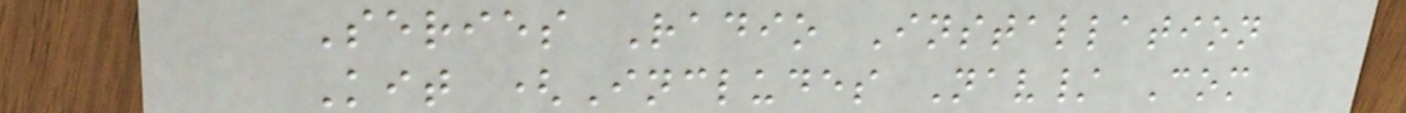Series Radio Installation
Kit (Includes Nav/ Com
